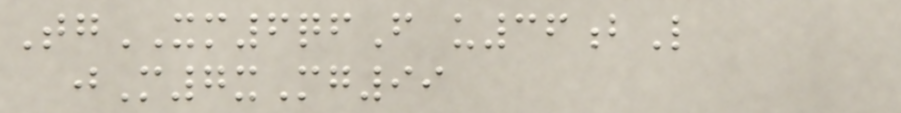TgXM6qfF u36bL
jM7xMg99
